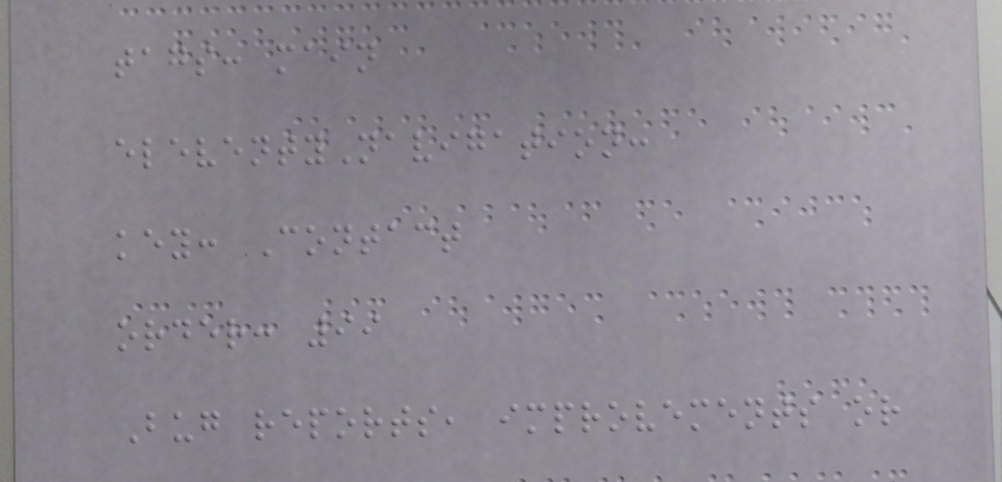tags: main
eleventyNavigation:
key: Contact
order: 99
Bug reports, improvements or
